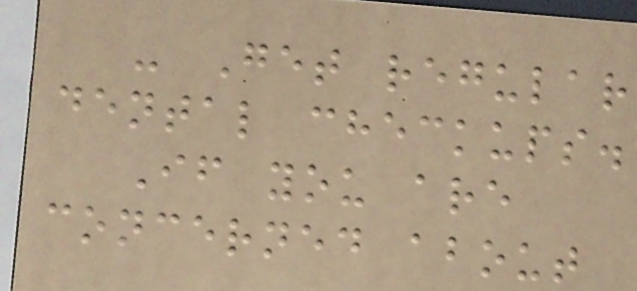- Get regular
dental checkups.
If you are
concerned about
